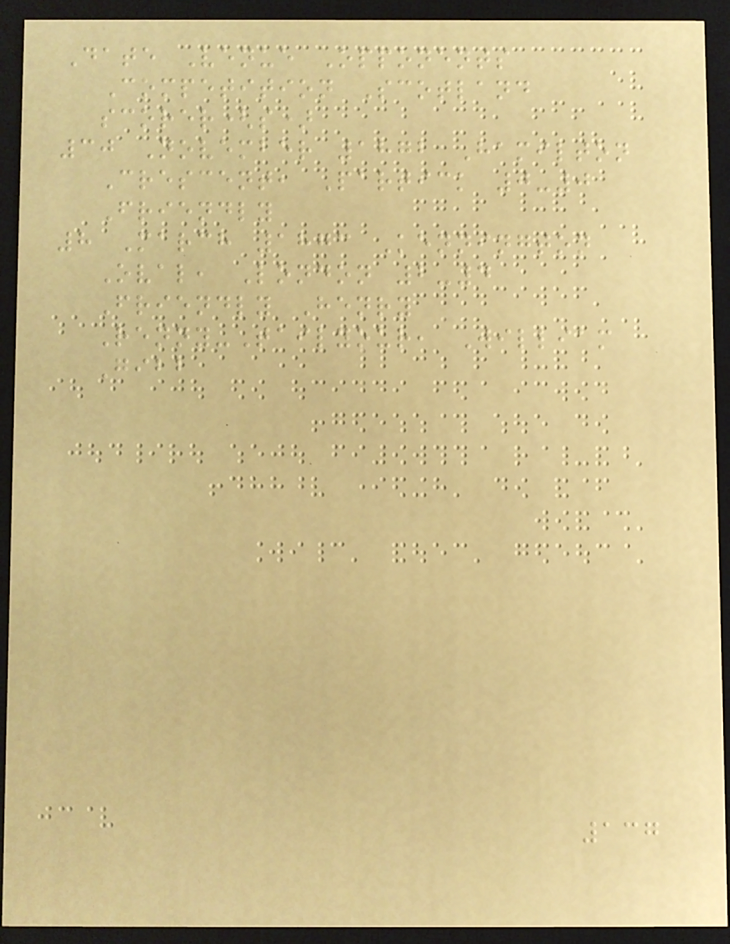Date Venue Opponents
Competition Scotland
scorer(s)
30 November 1872 Hamilton
Crescent, Partick 0-0
Friendly
8 March 1873 Kennington
Oval, London 2-4
Friendly Henry
Renny-Tailyour, William
Gibb
137
